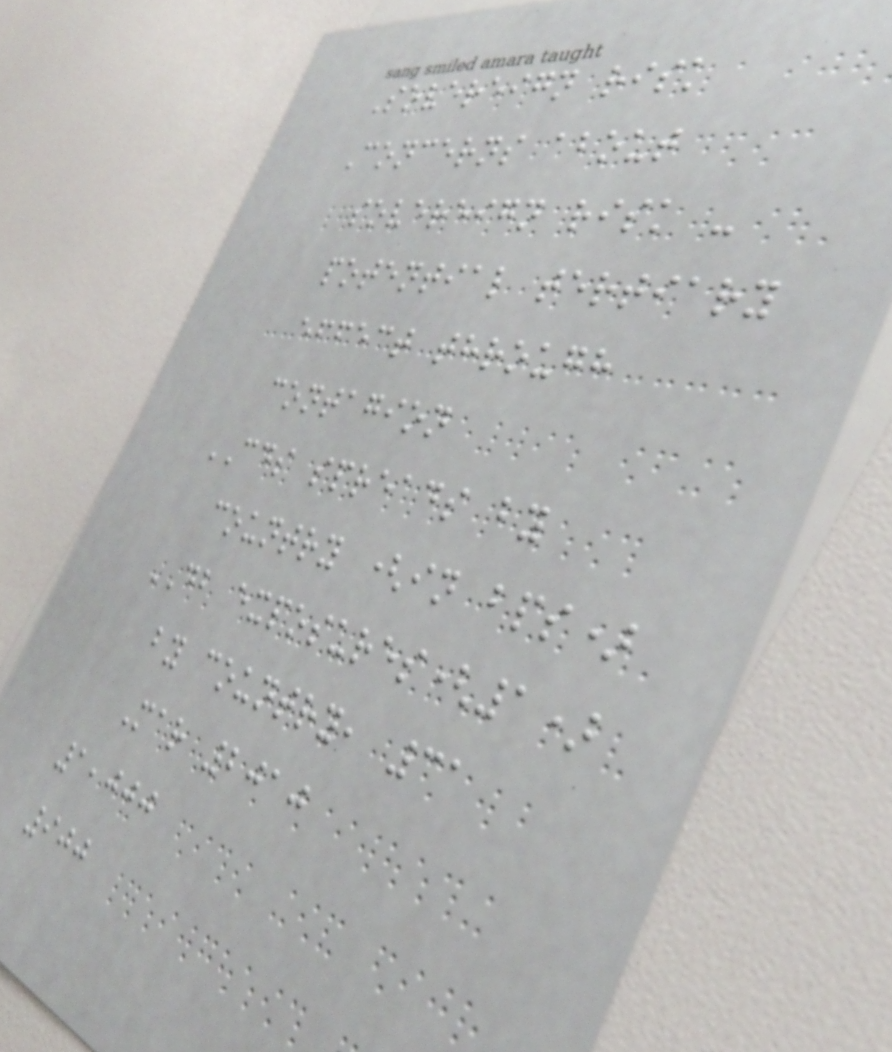Sovereign risk
Concerns about
sovereign risk -
potential tertiary
effect through
contagion
CDS spreads by
country (in bps)
DB exposures(1)
by country, 31
Mar 2010
1,000
900
